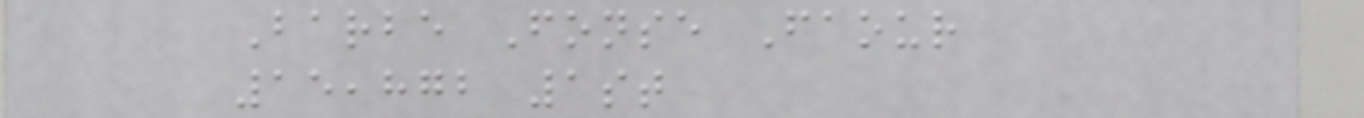Barbe Fonse Faour
15,872 1st
